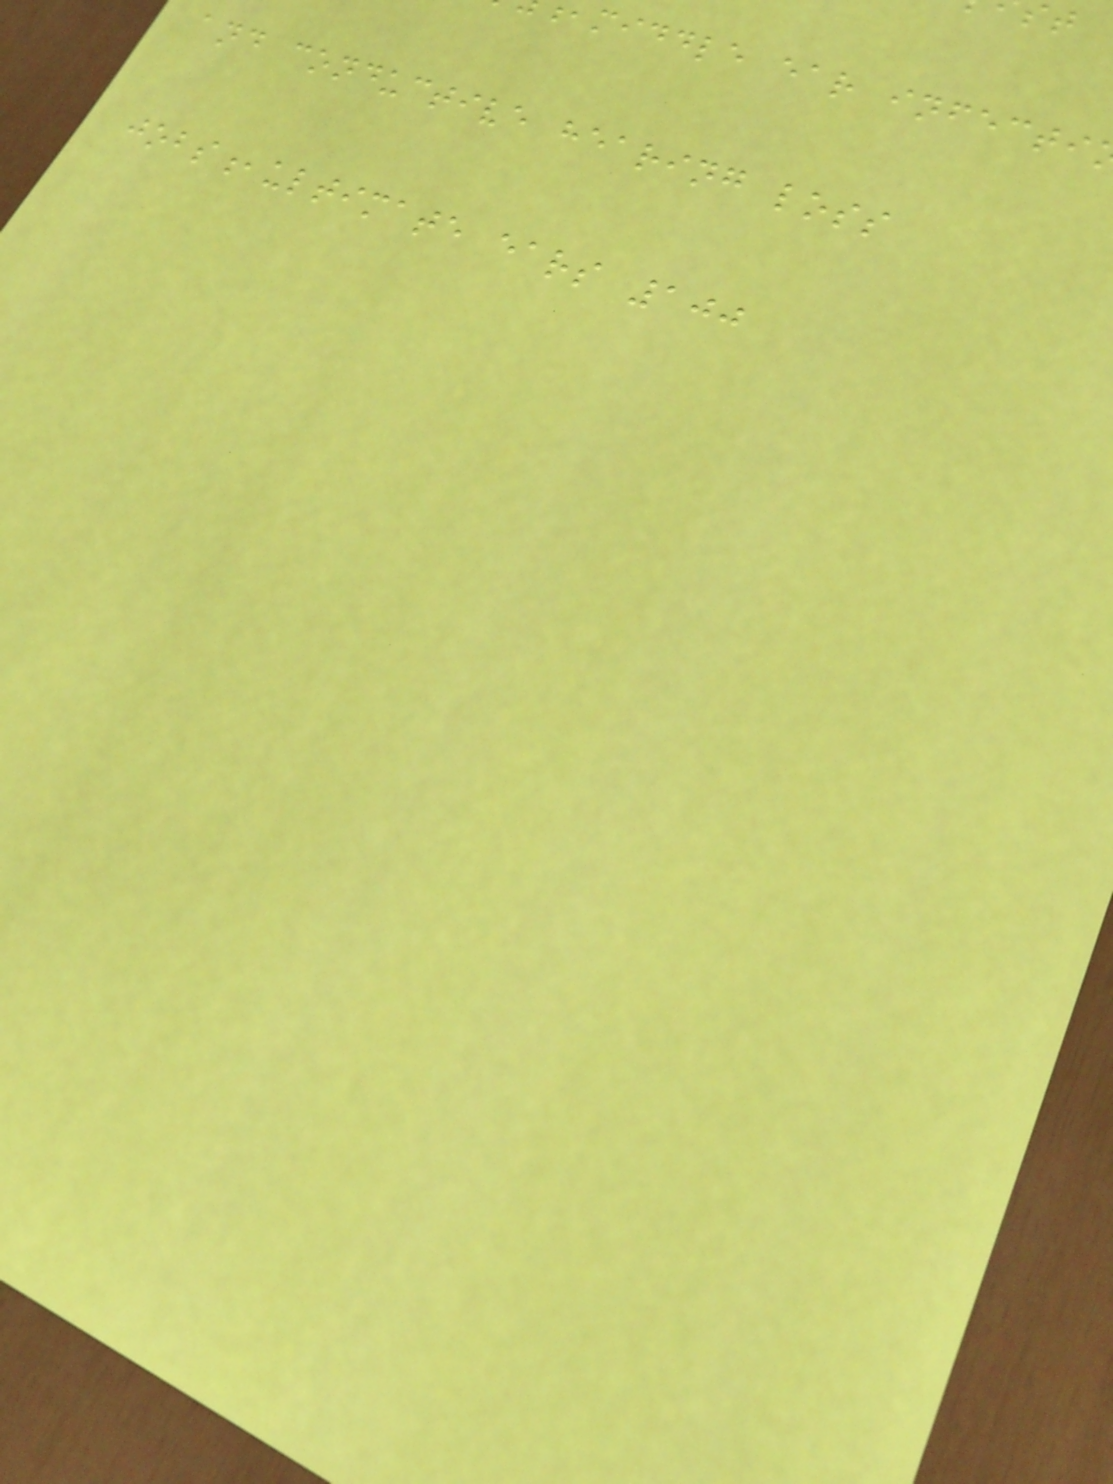,middle ear infecti
and conductive hearing loss
jobs,ultimate ears 100
